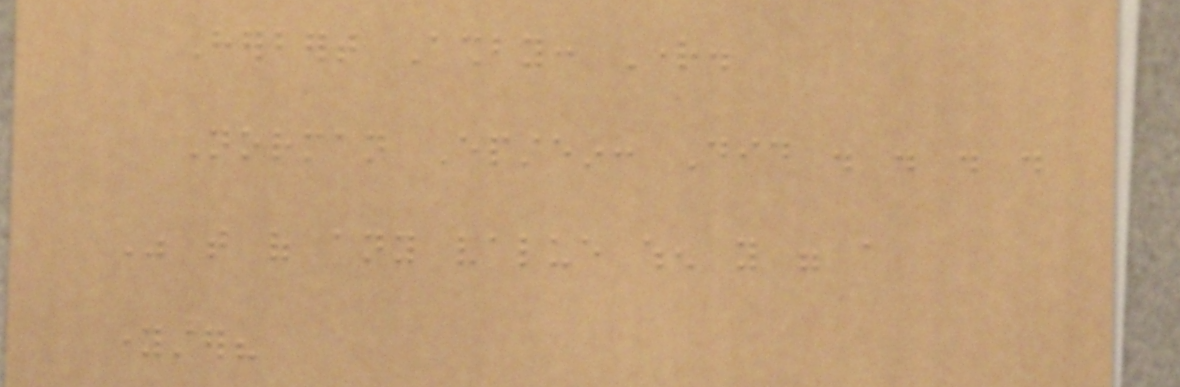Herbert Ashby: Right.
Norman Epstein: Did . . . .
Was that of any value when you were a
youngster?
